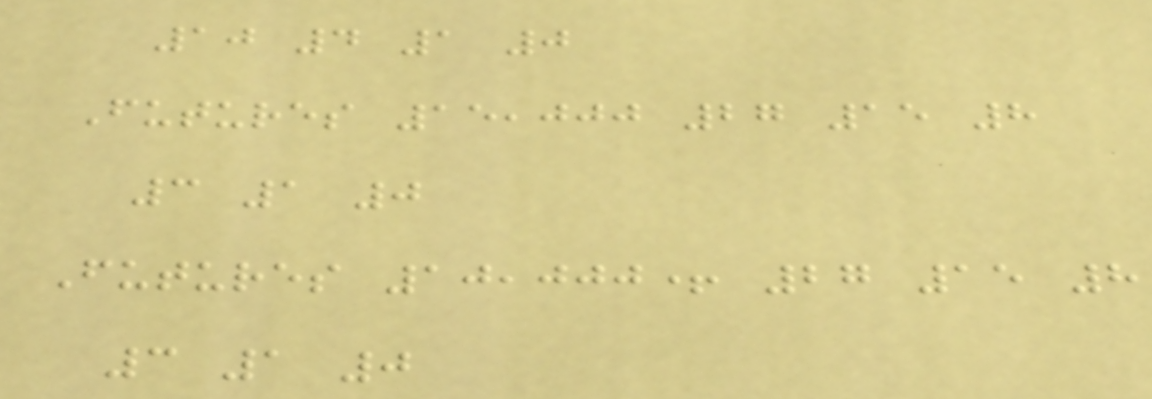10 4 1 0
Futures 15,000 27 15 8
3 1 0
Futures 10,000+ 27 15 8
3 1 0
